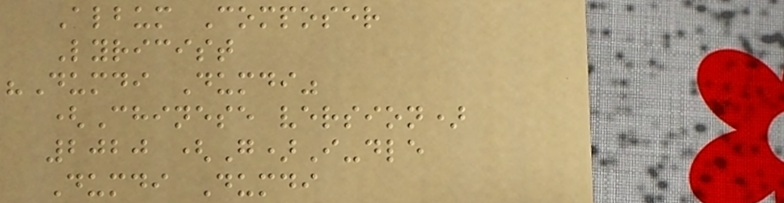Album Composer
Lyricist
"Dumdi Dumdi"
(Chinese version)
2020 (G)I-dle
Dumdi Dumdi
